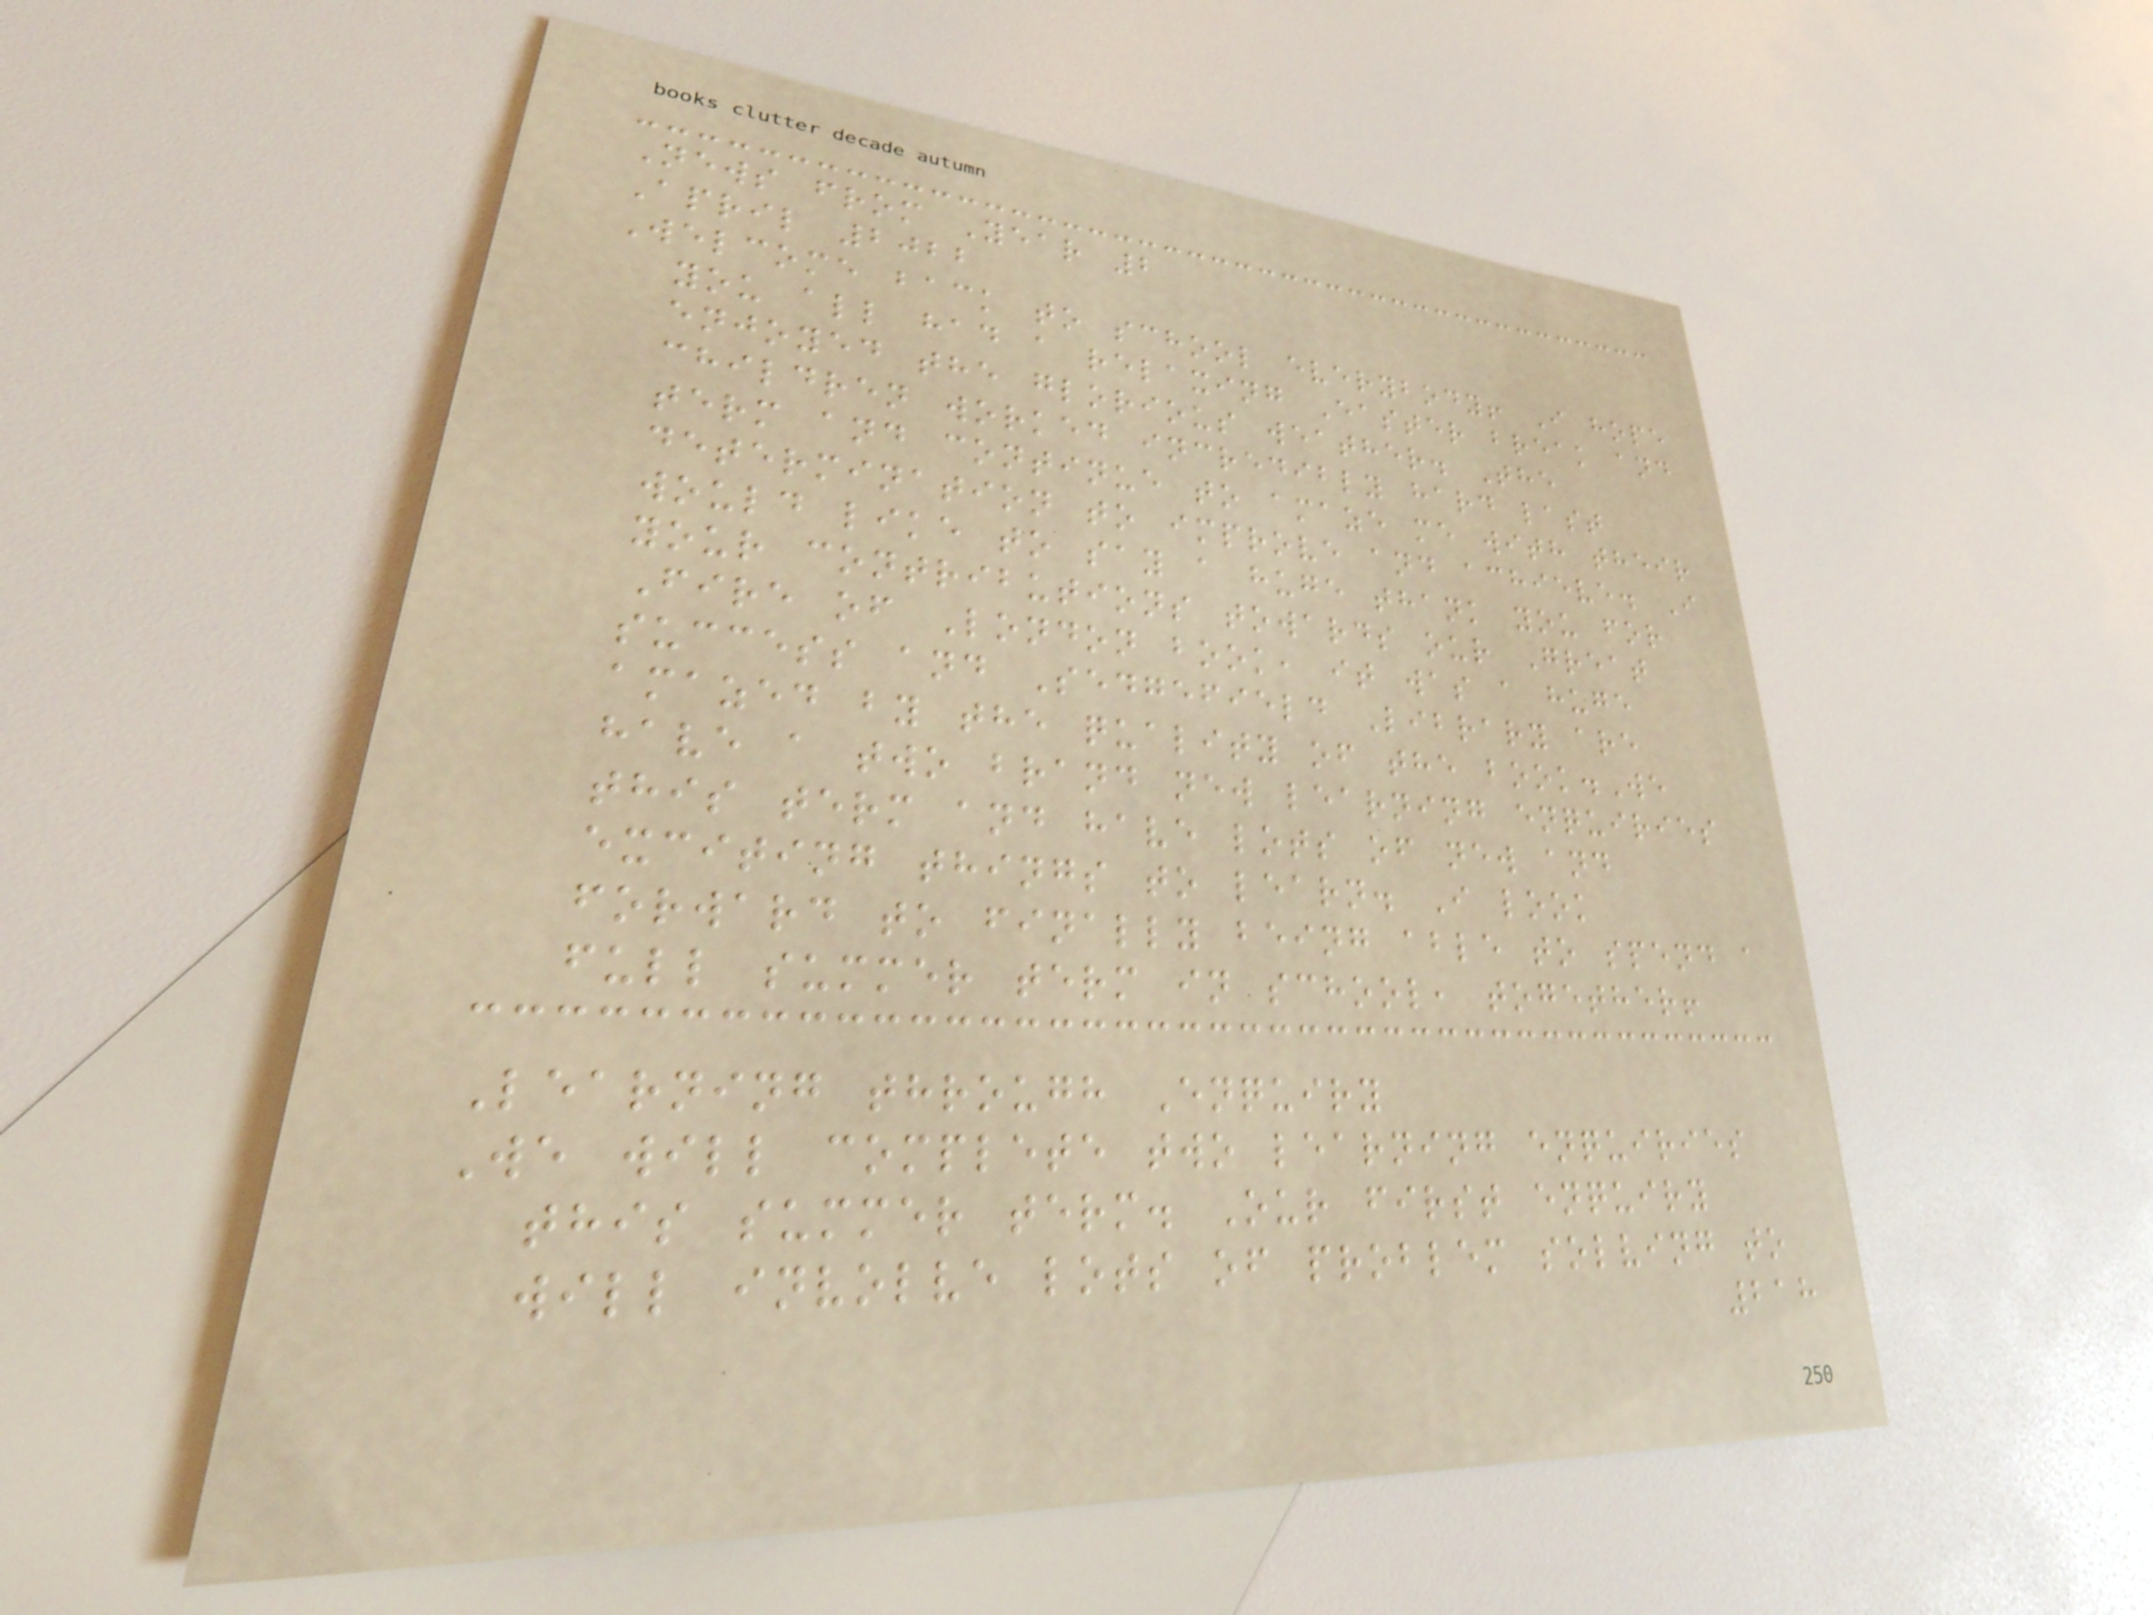News from Year 2
April 2022
Welcome back to school everybody! I hope
you all had a relaxing Easter break and
enjoyed the glorious weather. The
children worked incredibly hard last
term and continue to amaze me with their
determination to improve and achieve. I
would like to say a huge thank you for
your contributions towards our Great
Fire of London book, it was a huge
success and Sedgefield Library are
amazed by the quality of the book.We
have a two brand new learning enquiries
this term and have lots of new and
exciting things to learn. I look
forward to finally being able to spend a
full summer term in school, together!
Learning through Enquiry
We will complete two learning enquiries
this summer term. Our first enquiry
will involve lots of problem solving to
218
